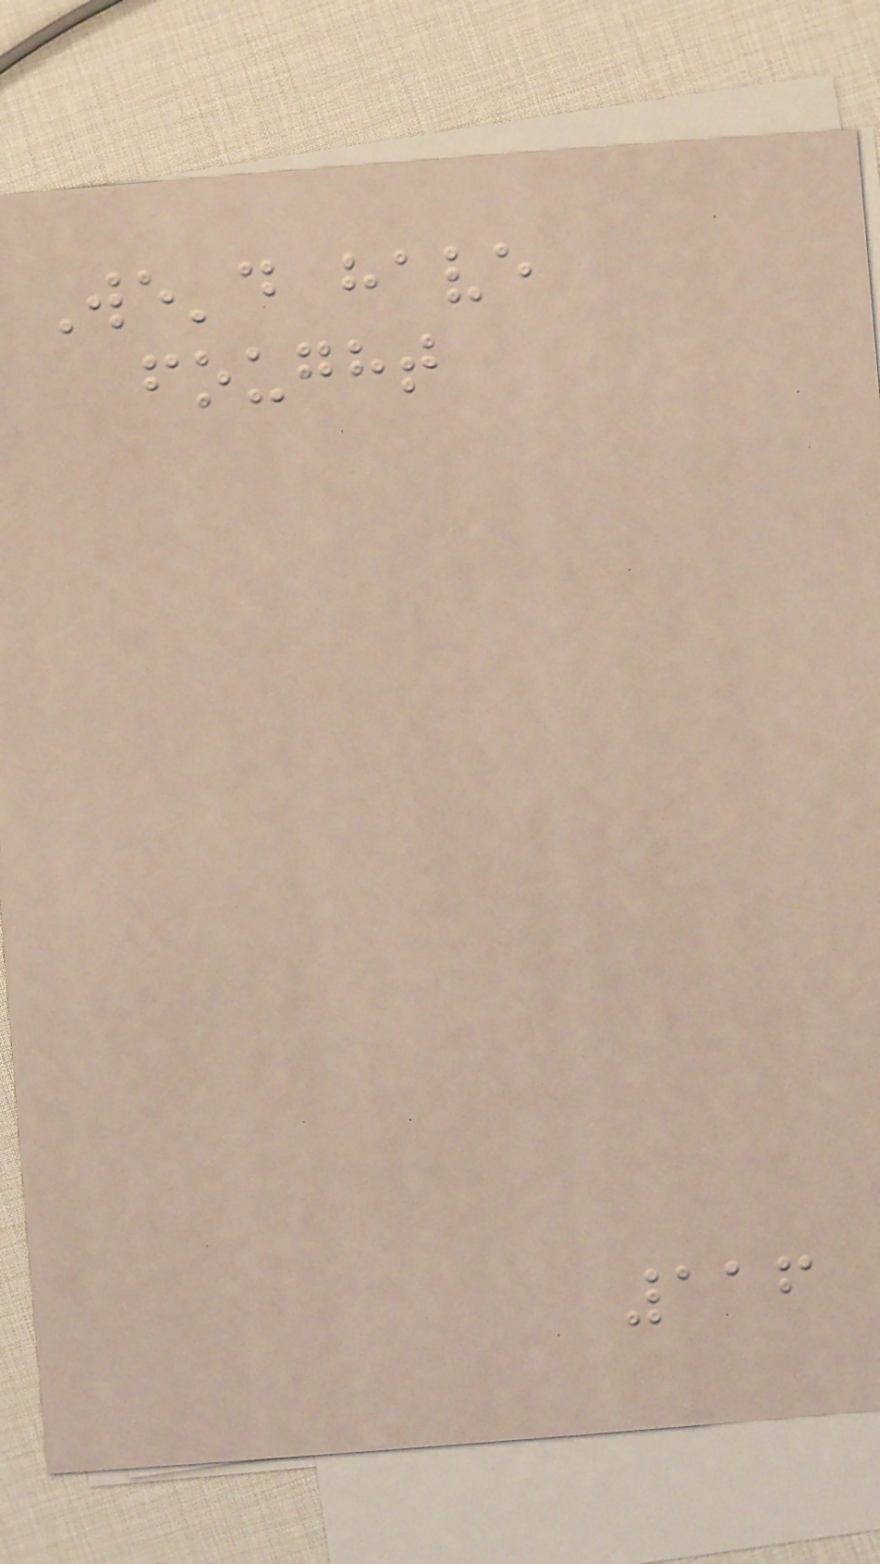We'd have
fought
116
